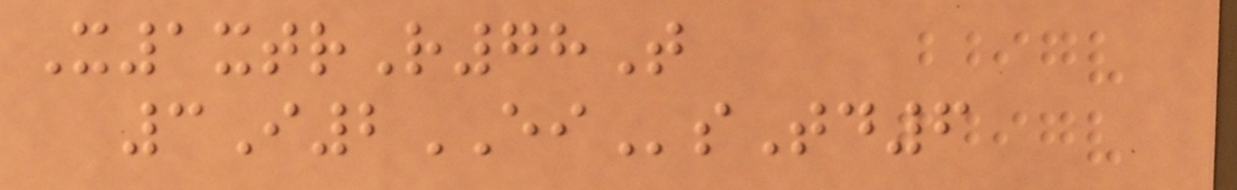X1xtrR78T
3I2EIsTd6
